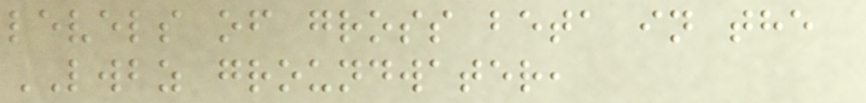levels of gross beta in the
LWBZ groundwater,
